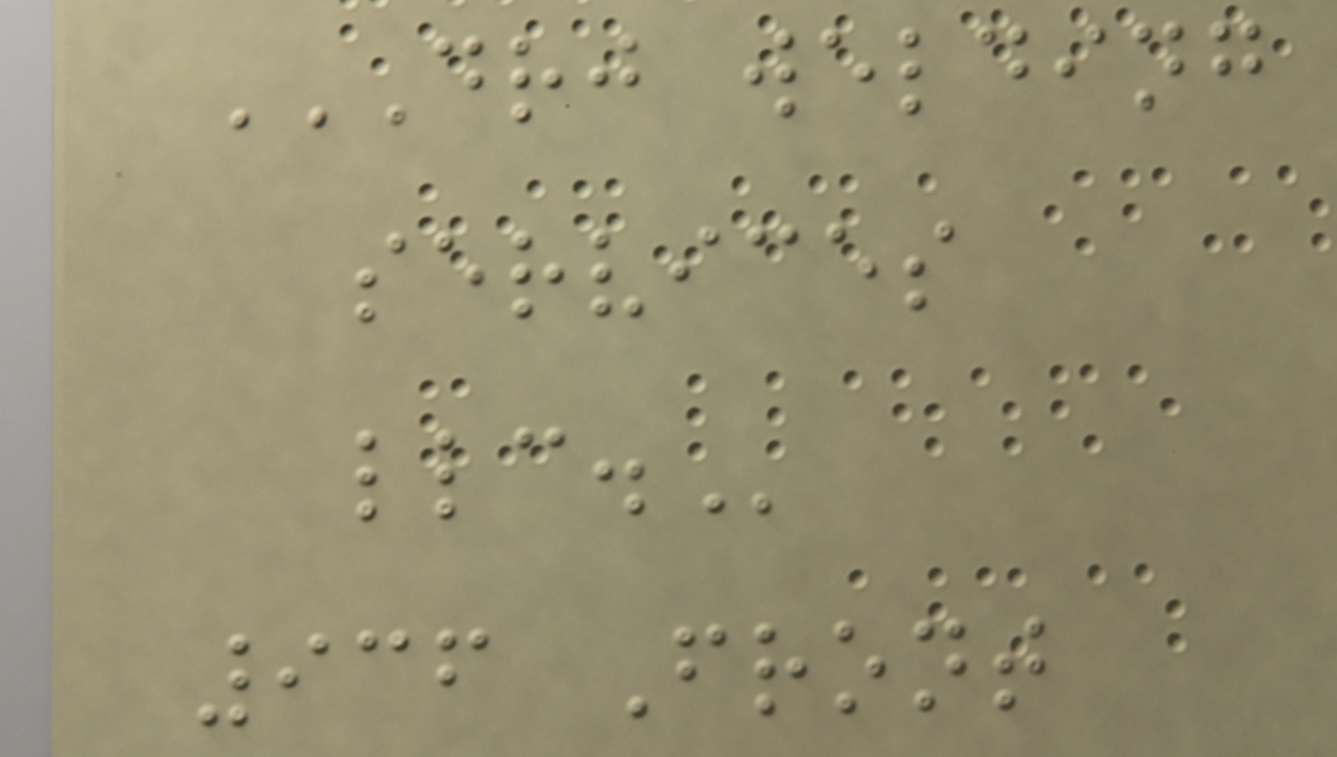DRJ WELDING
SERVICES
LLC.
936 Front
